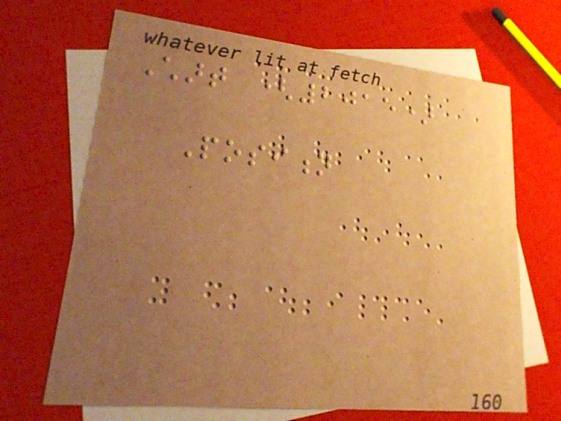Chart (2015)
Position
